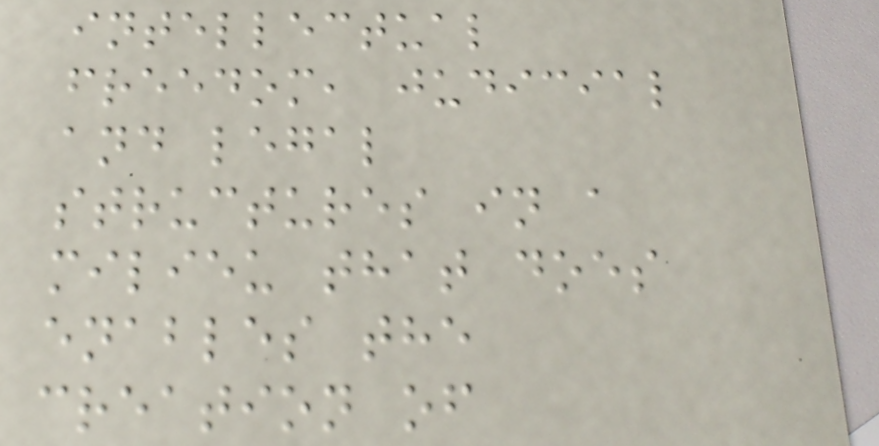intellectual
freedom, judicial
and legal
structures in a
milieu that does
enables the
creation of
